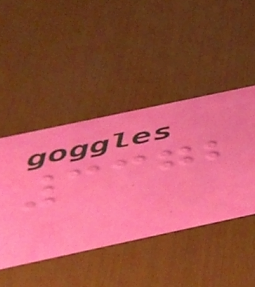3372
